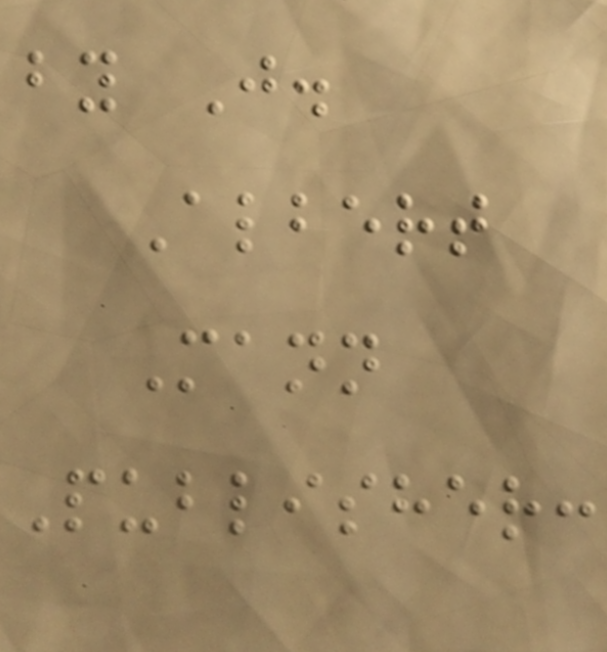by J.
Albert
Mann
Publisher:
